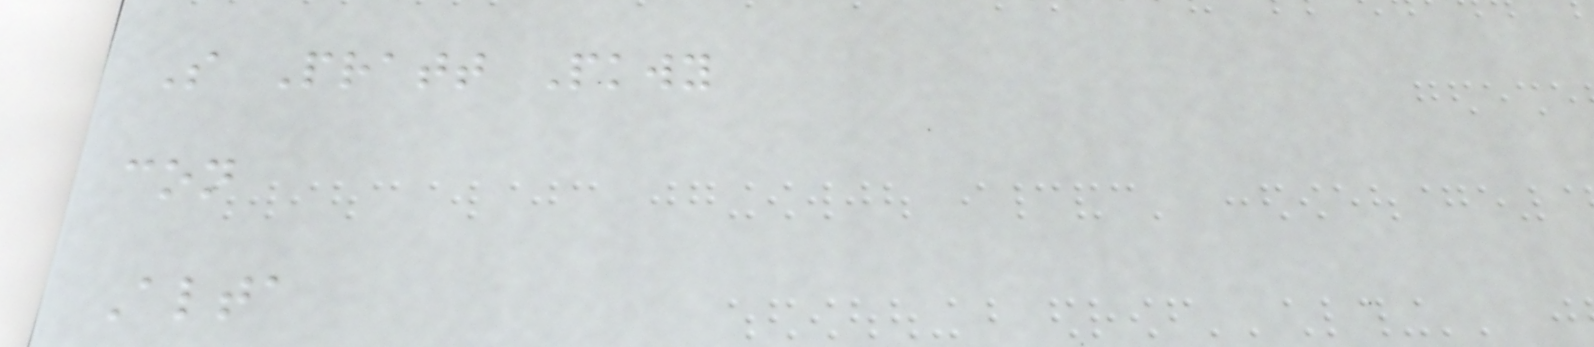S Pratt Pkwy
con
Alta
